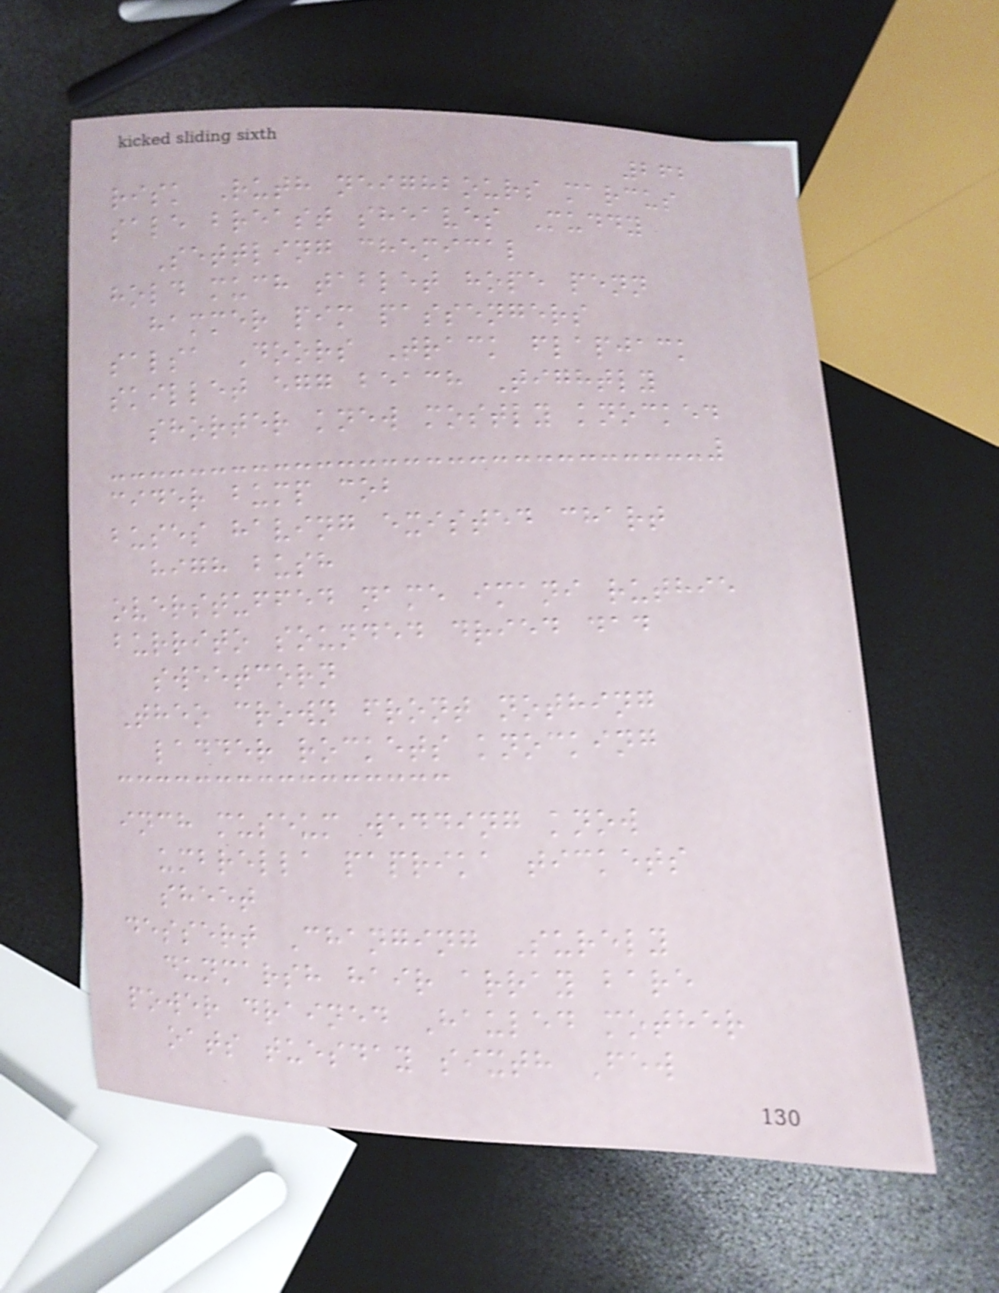262
risk Ruth neighbours marcus
sale breast sheaves Muddy
Settling chemical
hold much tablet hope penn
hammer pim passengers
salsa Doors Track flapjack
skillet egg beach Tightly
shorter knew mostly knocked
cider bump cob
buses having existed chart
high bush
overstuffed name imani ruthie
burrito sounded dried dad
sweetcorn
Theo crown front nothing
ladder rockets knocking
inch museum wedding know
umbrella paprika tickets
sheet
dessert Changing Surely
dunmarsh hair array bare
power drained Hauled mother
oats tuesday sixth Few
